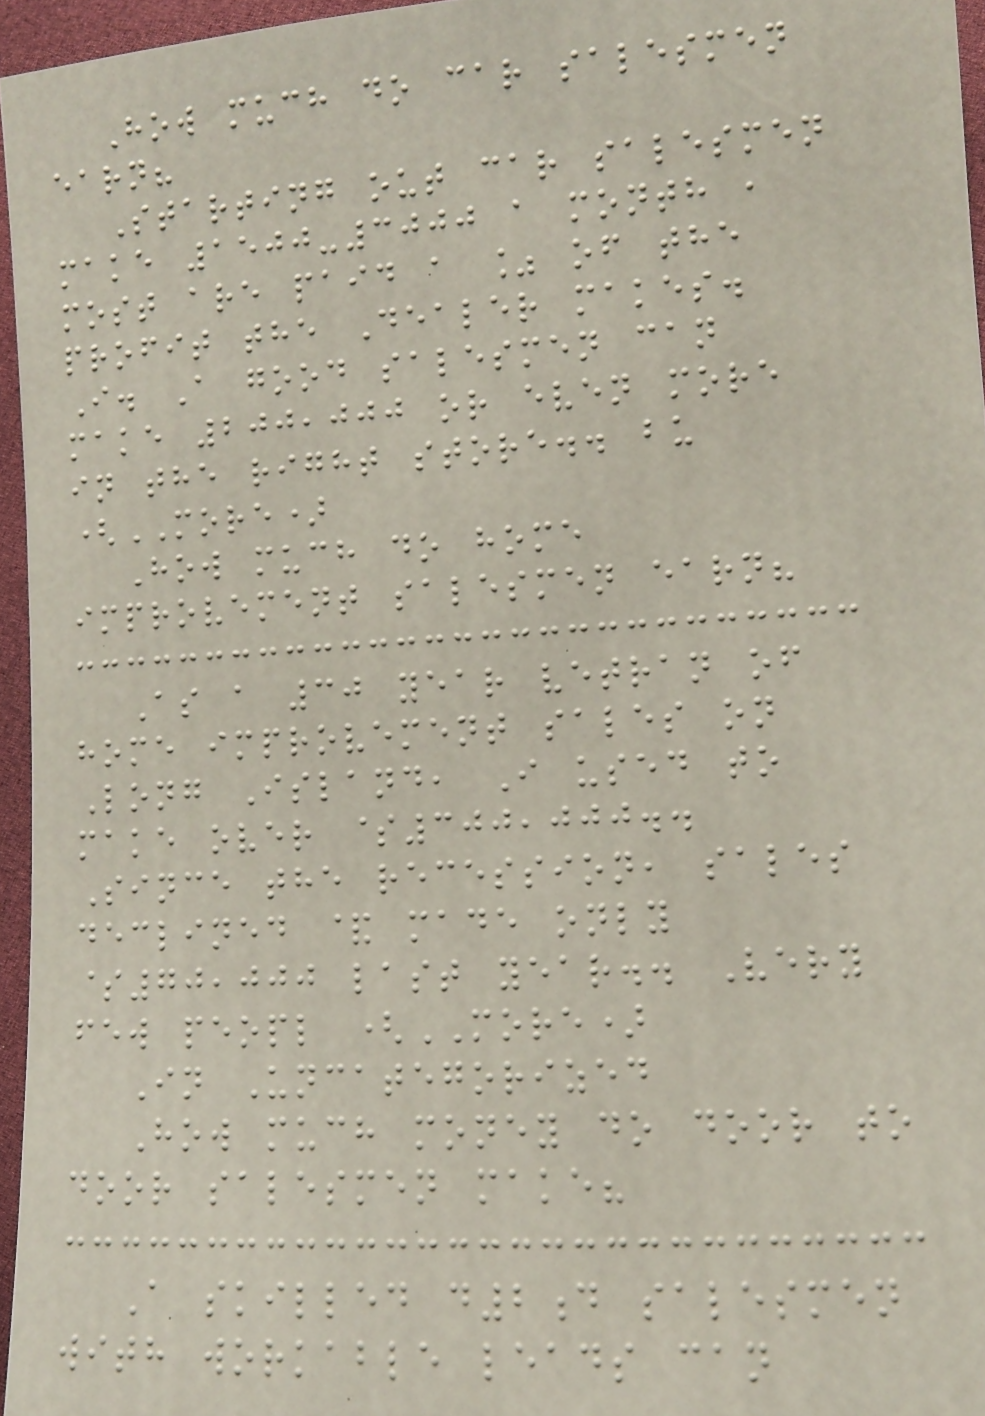How much do car salesmen
earn?
Starting out car salesmen
make 1500-3000 a month ,
most are paid a % of the
profit the Dealer makes.
I. A good salesmen can
make 200,000 or even more
in the right store.. bu
(MORE)
How much do home
improvement salesmen earn?
As a 30 year vetran of
home improvement sales on
Long Island, I used to
make over $300,000..
Since the recession, sales
declined & made only
$70,000 last year.. Very
few peopl (MORE)
In Uncategorized
How much money do door to
door salesmen make?
A skilled d2d salesmen
with workable leads can
